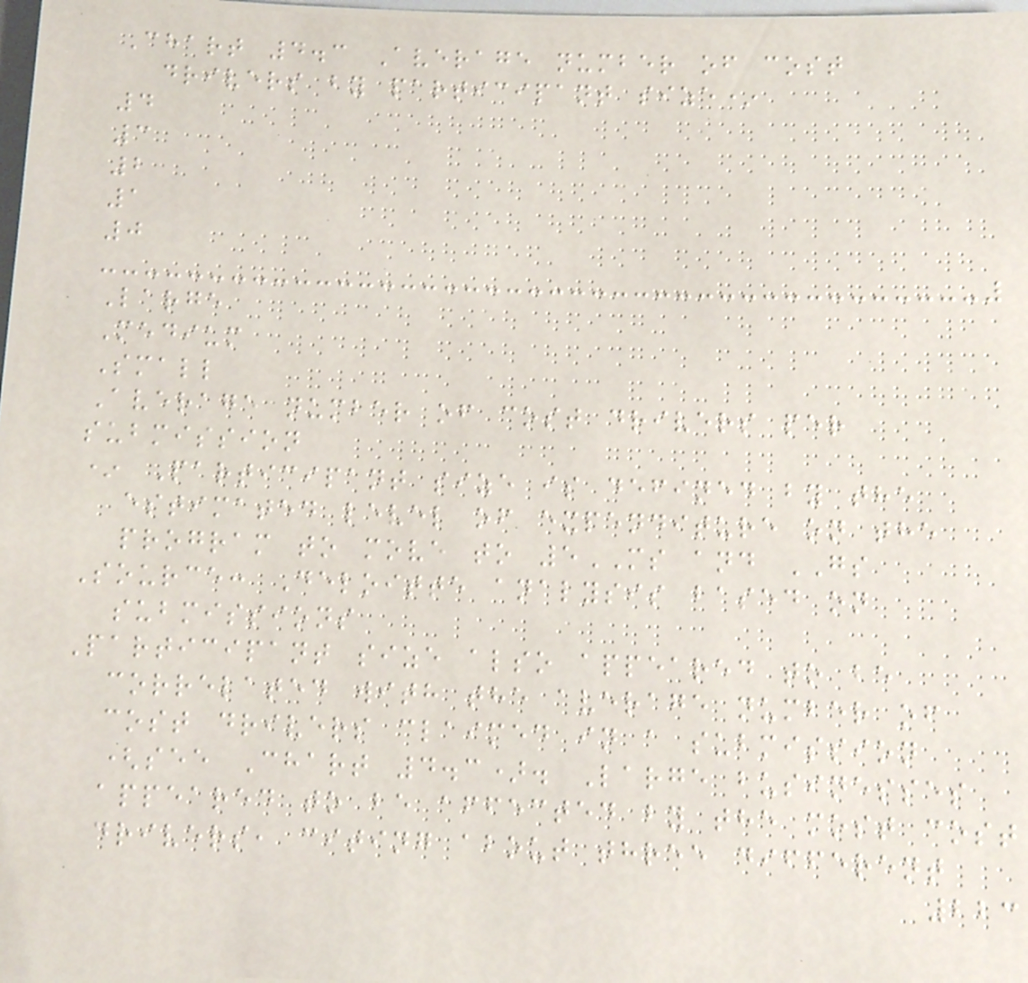Chart 4.3 Average number of cost
drivers by participant size*
4
3
2
1
0
Large
Medium
Small
Average number of cost drivers per
submission
* Participant size is defined by the
estimated level of expenditure on the
program to move to 5MS and GS
Source: Deloitte analysis based on
submissions
Participant size also appeared to be
correlated with the average number of
cost drivers claimed in a submission
(see Chart 4.3). Large businesses
appeared to be affected by the most cost
drivers, citing about three different
223
